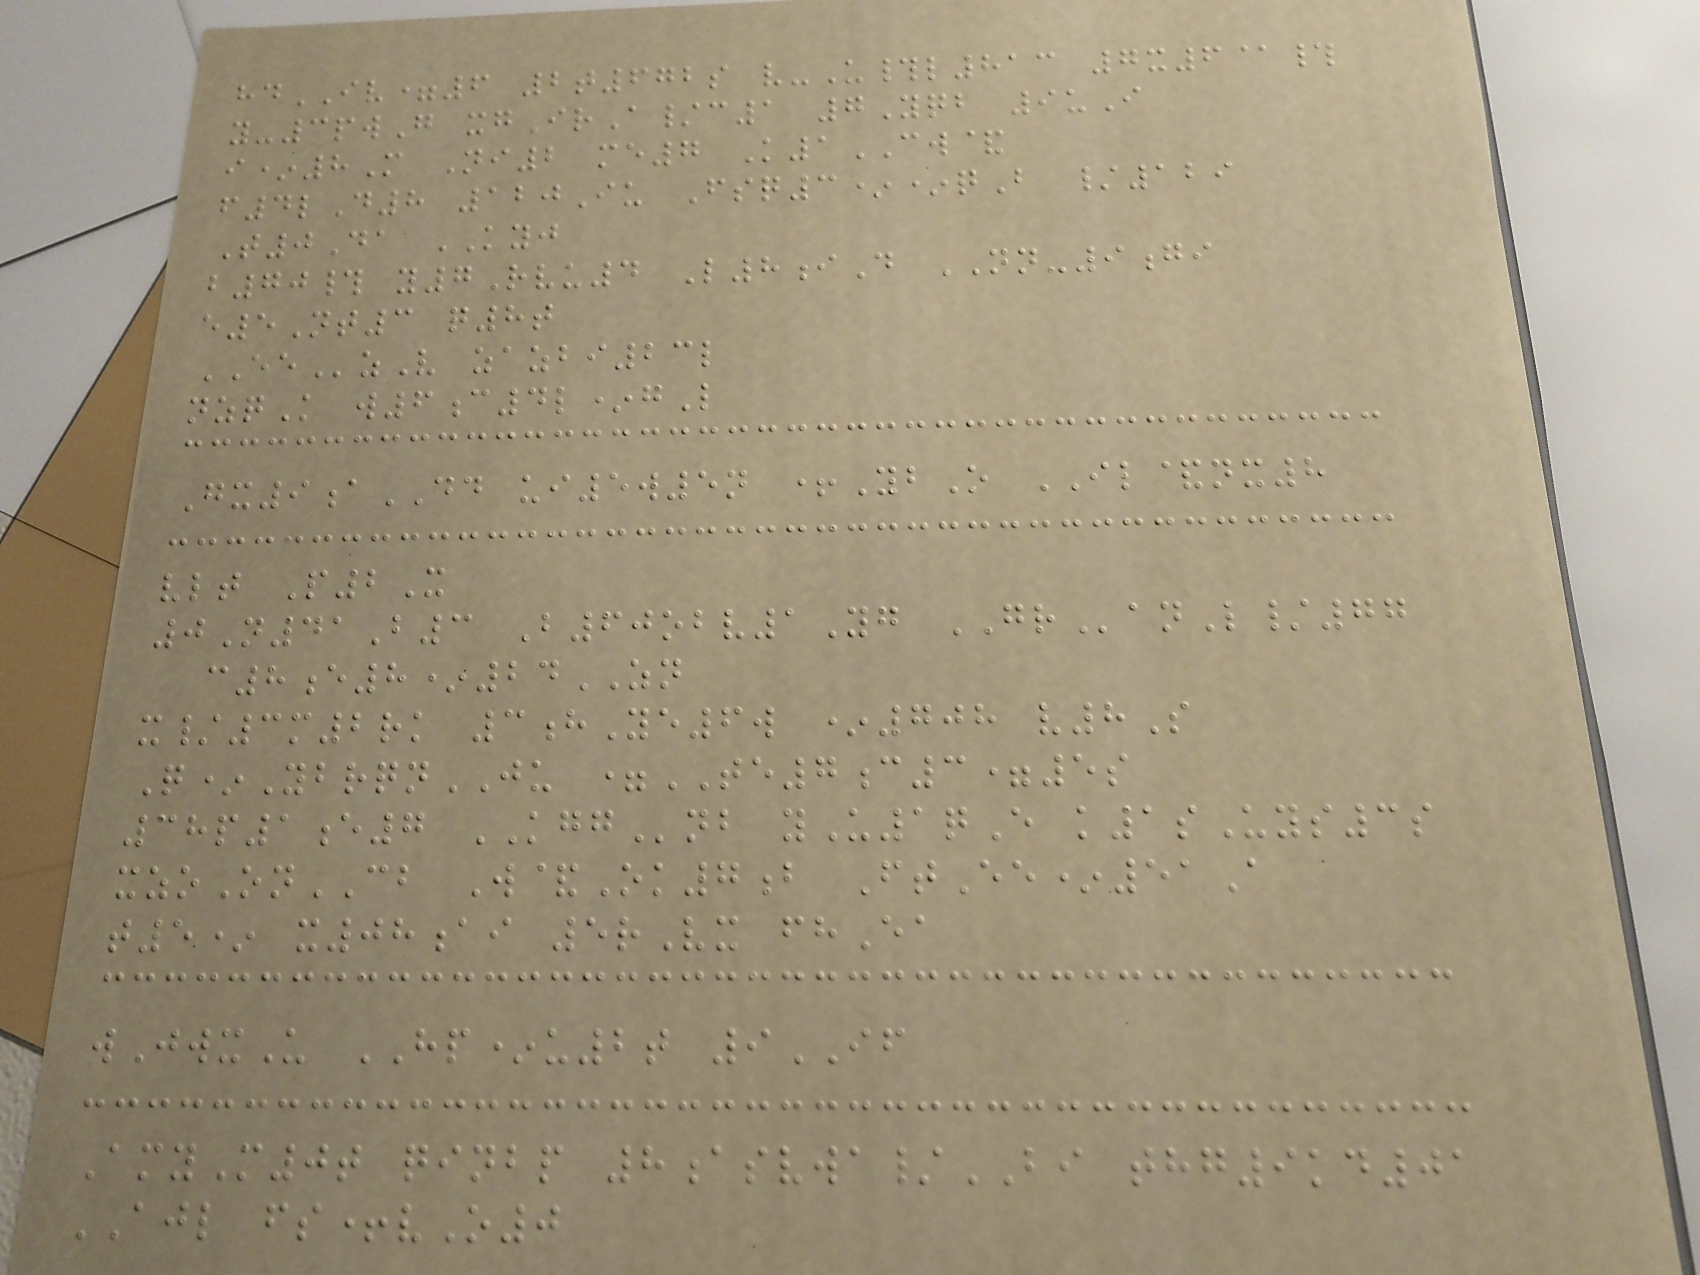hdIV=6 2t672s v-U#l813 7x6@#
y-3pwG xgIrA/c1 7Yqb 9uI
i*8M Ni2 me7 K1CW&
f4lD8 120Iu Fsq3**qB /129
T0Da KYJ
b70# y7Rvu4 L8iD NN-9gi
e5Nt3 q8t
EEzV zazbi23l
nzqK w6c4l*gL
Gx9aDD ui5w5n +YbO IL&nx8
vlt P2X
0N41B3 B60obv1Yg GRanL/77
c8e8*24ZN
x/3m2rk 3hYe6w *708 v8S
Q*YbrqnJU =TE7c3=5s
38p1e7 KGGnb yU1qE k1sUys3s
xzoOnCB W&Ok7b FtEe*51A
t5* x08ai 5rVx fhEa
wJwxU HP*u2t 9IF
AmyM0t qinbp 8asvwa/BI thg9kd01
AJL fs+vO0
